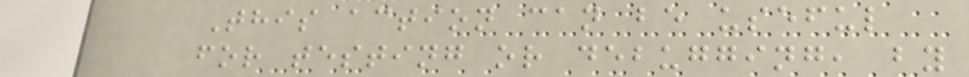This action can be useful
for testing or debugging, by
